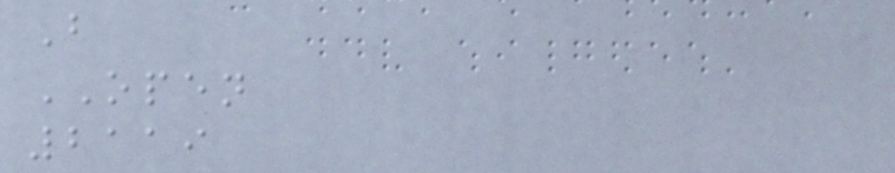B
OPEN
2119
